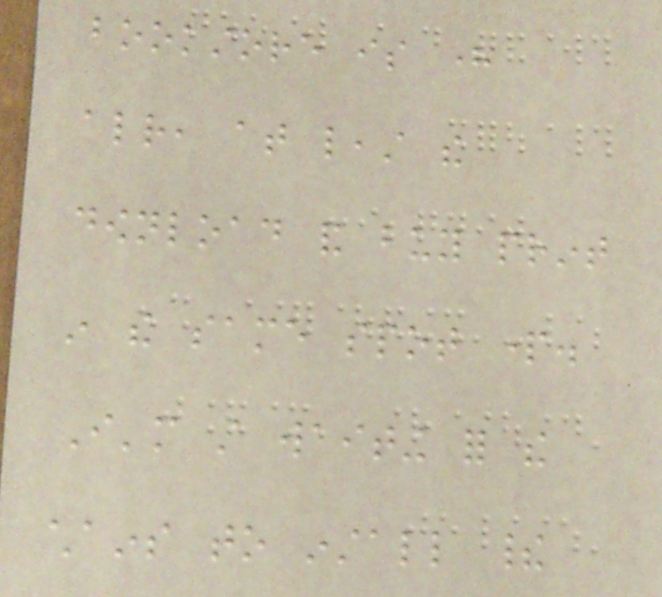bookstore is here
already, at least the
download and buy print
in the same spot part.
I'm still waiting for the
chains to install their
